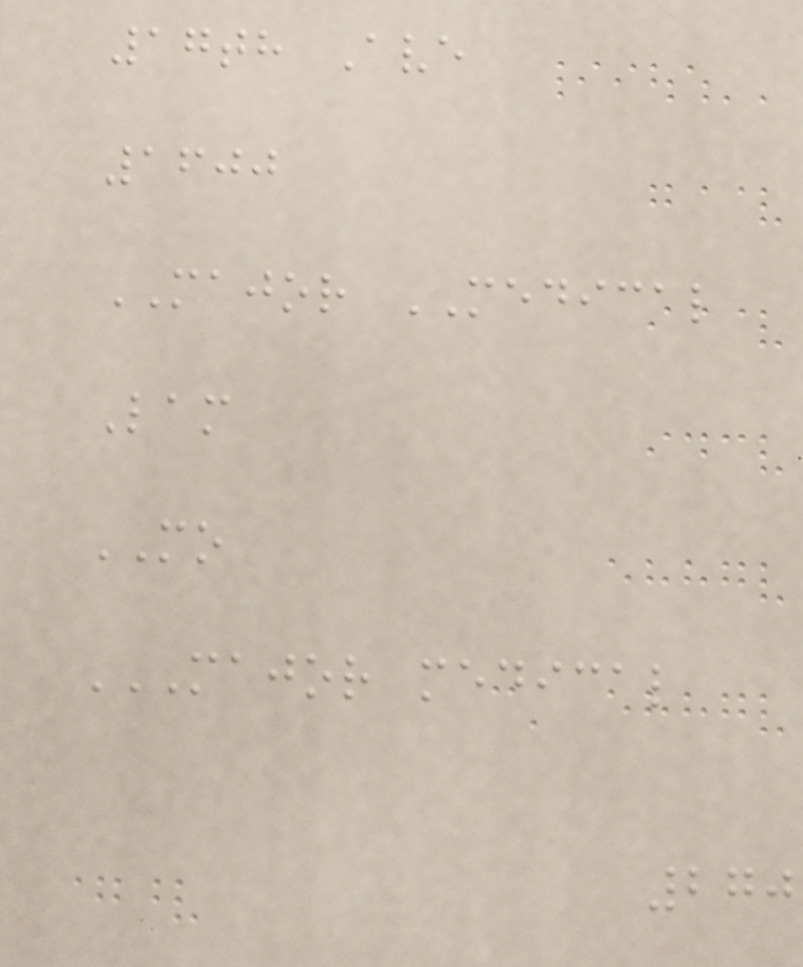17th Ave
1600
MAJOR MEDICAL
Lam
MO
MAJOR MEDICAL
270
